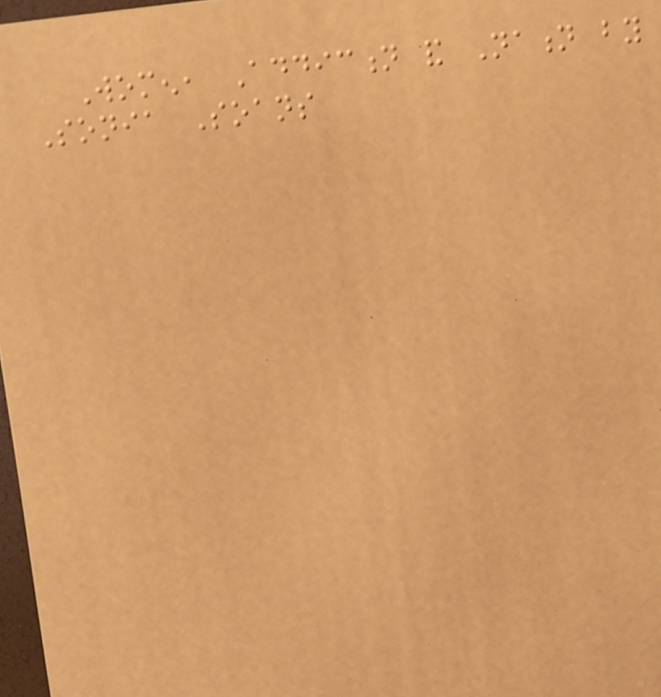Women, Addiction and Nation by
Sonia Soans
